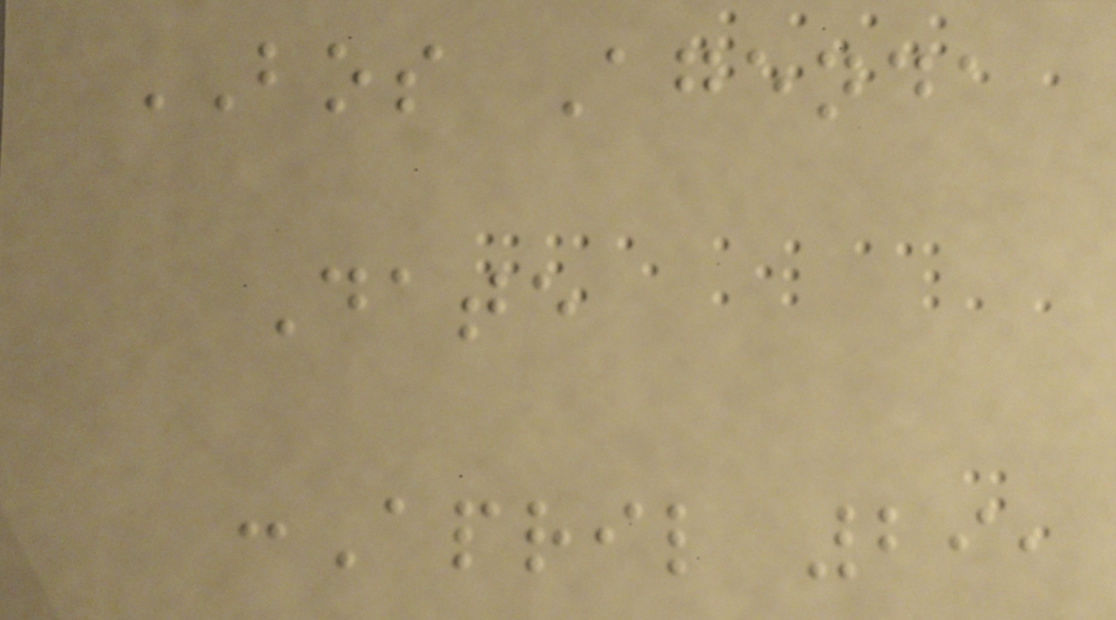BOS Agenda
Date
:April 29,
